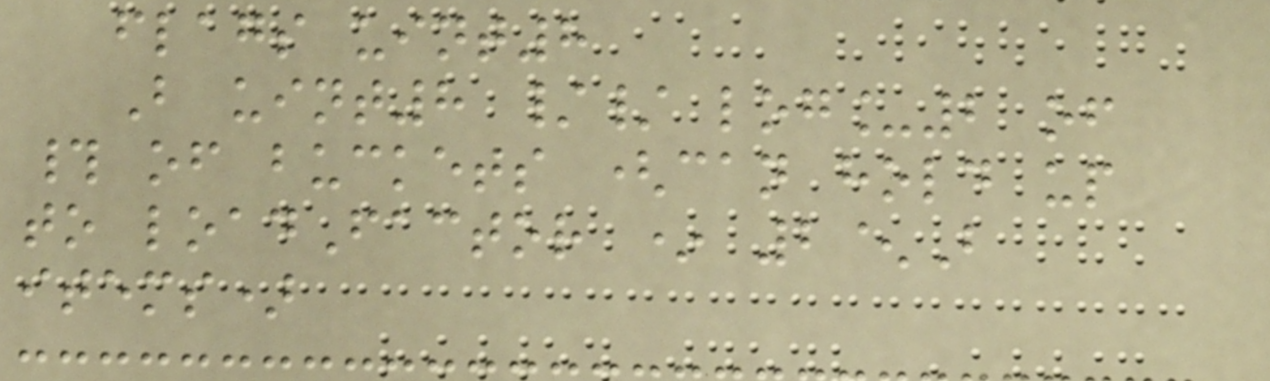flags uint8
B uint8 // log_2 of
# of buckets (can hold up
to loadFactor * 2^B
items)
